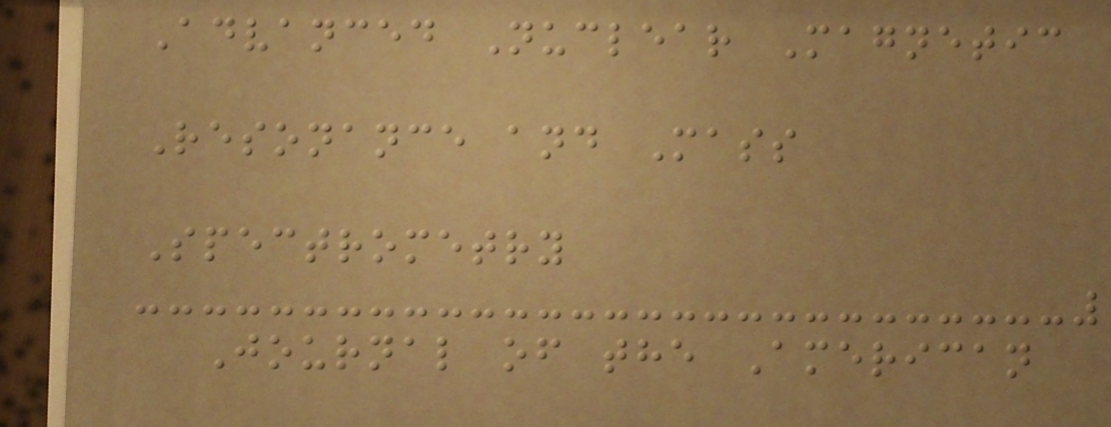Advanced Nuclear Magnetic
Resonance and Mass
Spectrometry
Journal of the American
